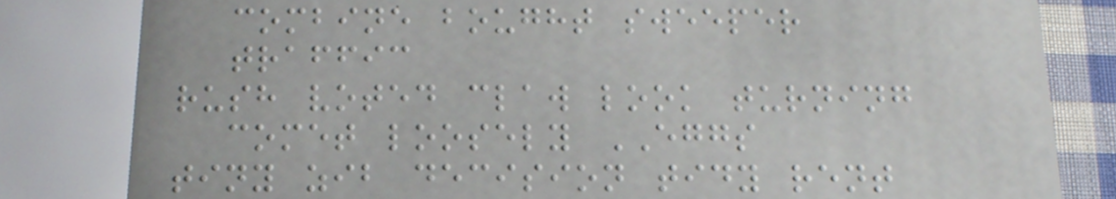combine bought sweeper
traffic
rush voted claw look turning
comet loosely EGGS
tiny zib decision tidy rent
